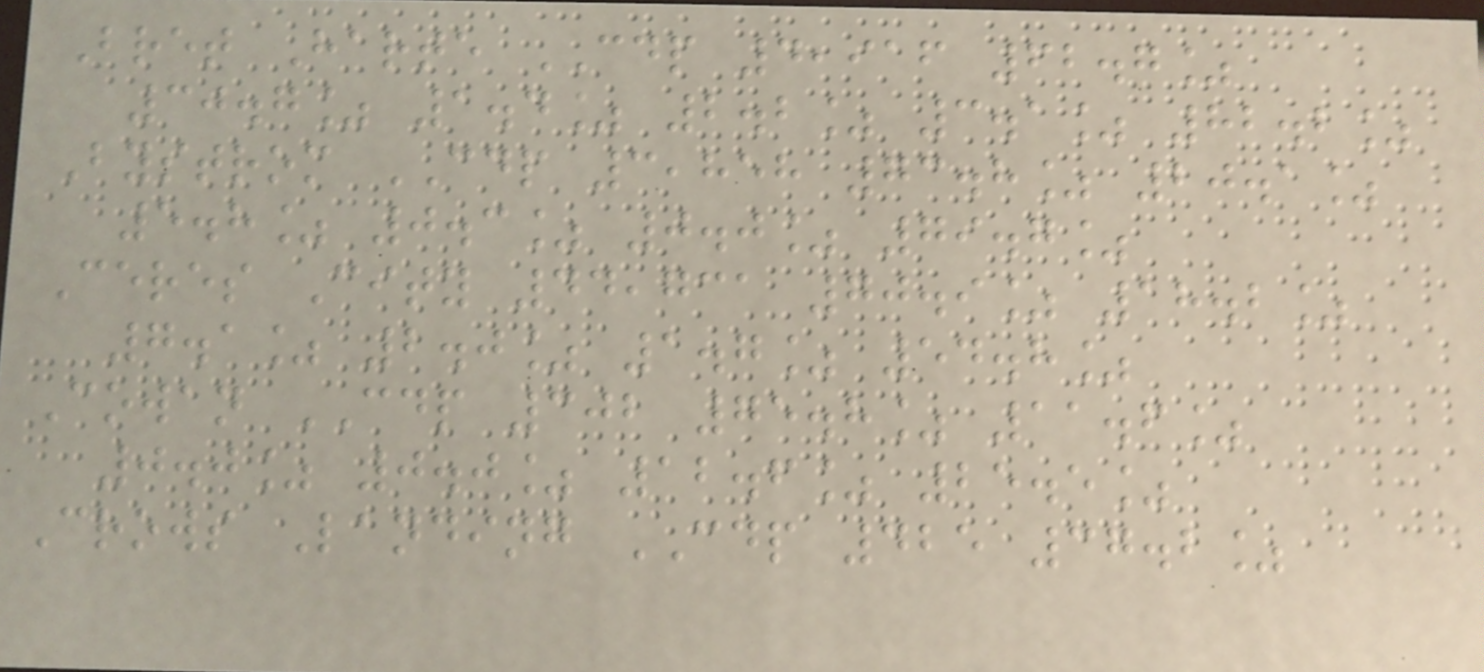Bret Harte CDP 4,916 62.7%
30.7% 1.4% 2.2% 3.1% 82.2%
Bystrom CDP 3,858 73.8% 20.1%
5.8% 0.3% 0.0% 79.7%
Ceres City 44,731 70.9% 18.2%
7.1% 2.0% 1.7% 54.8%
Cowan CDP 302 75.8% 11.6%
0.0% 0.0% 12.6% 25.5%
Crows Landing CDP 425 37.2%
